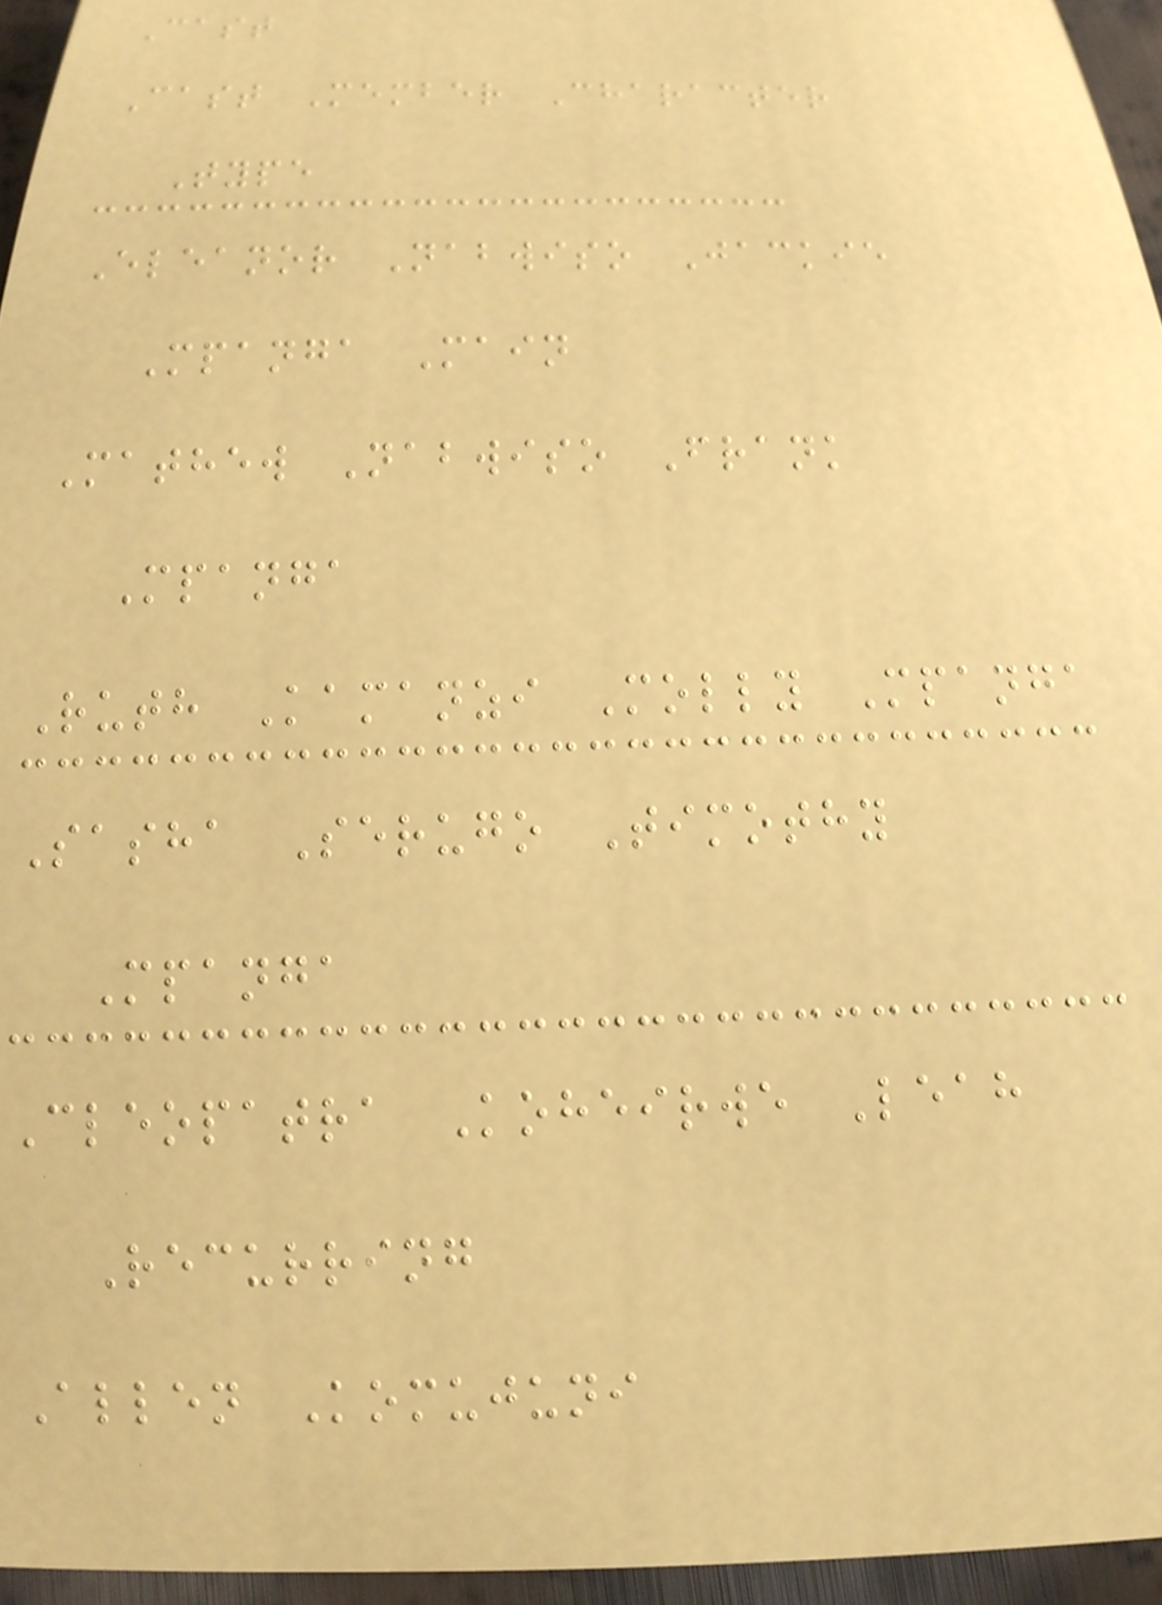Cast
Cast Member Character
Type
Eleanor Nabwiso Jackie
Mpanga Main
Mathew Nabwiso Frank
Mpanga
Ruth Kamanzi Molly Mpanga
Sasha Serugo Timothy
Mpanga
Cleopatra Koheirwe Leah
Recurring
Allen Komujuni
